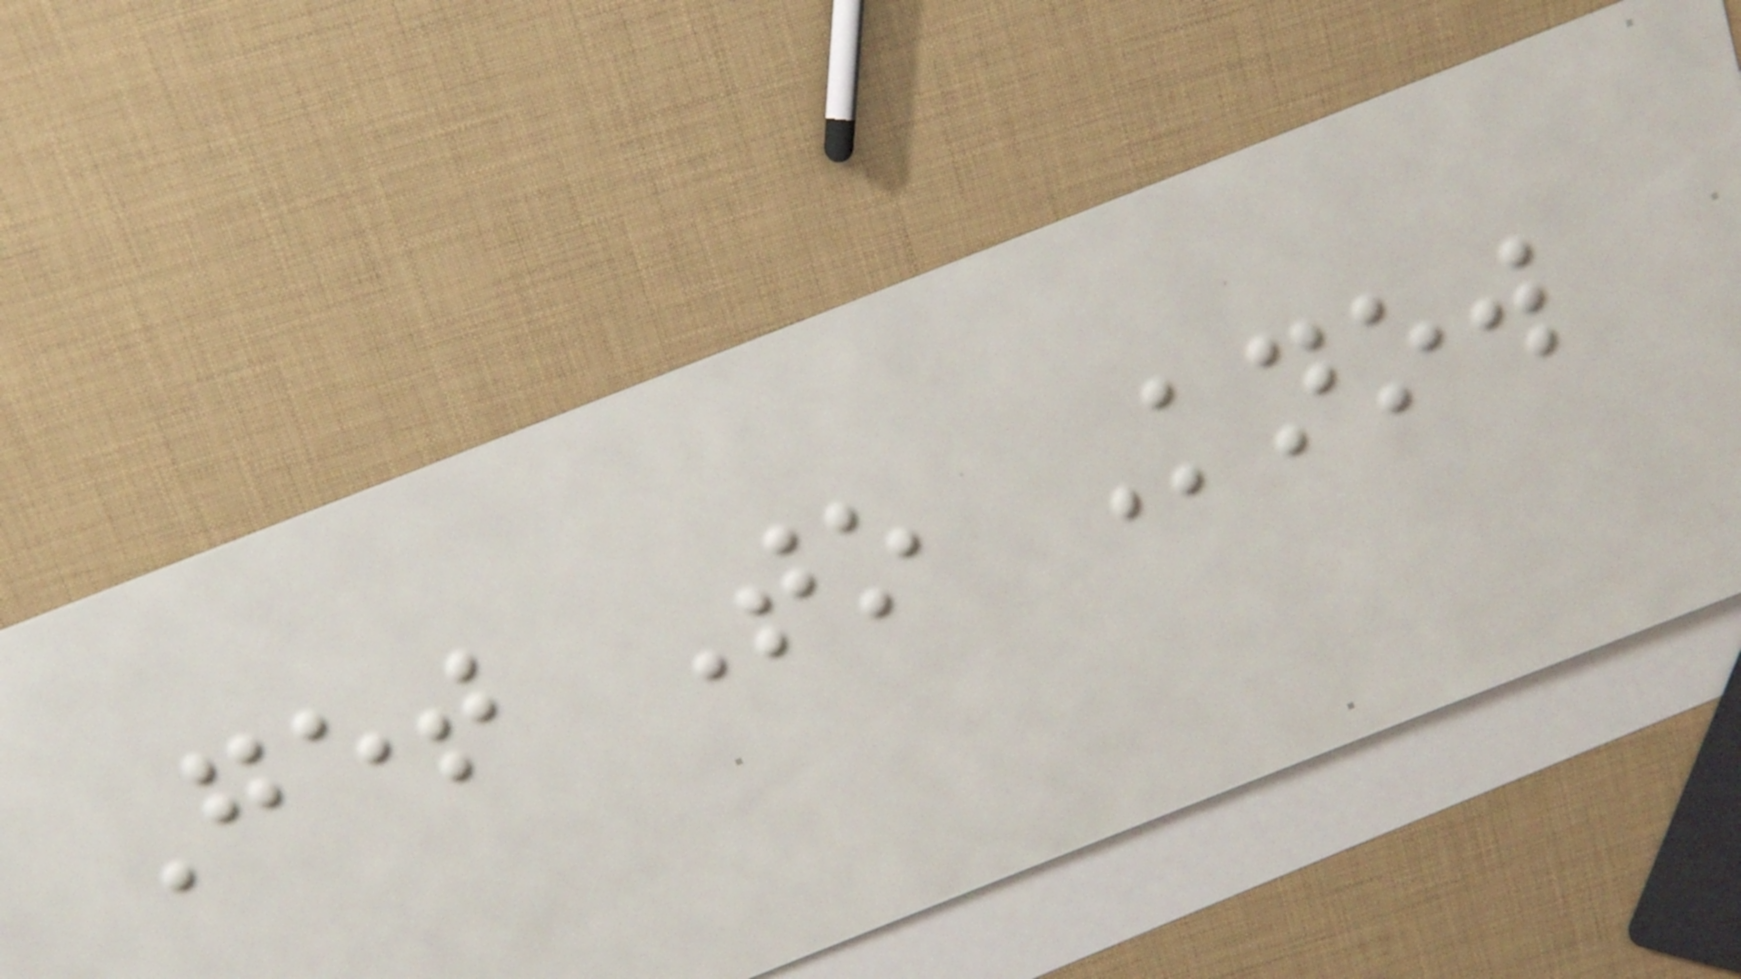Get To Know
